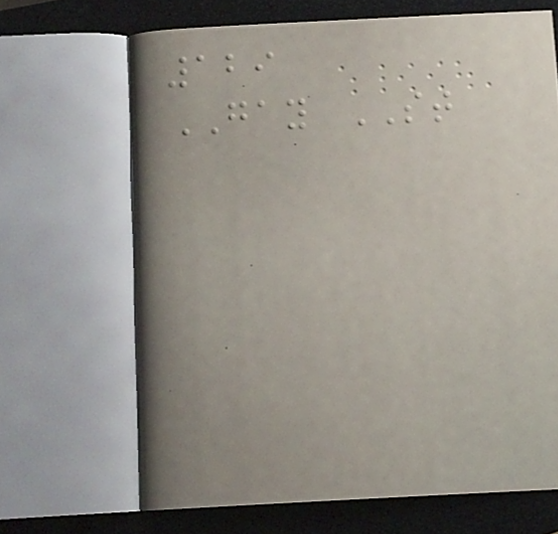129
GAY ST
